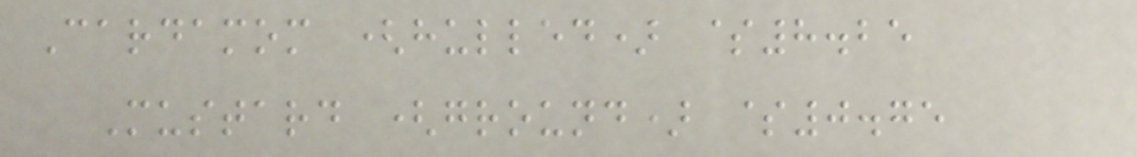Cardamom (hulled) $8.25
Mustard (ground) $0.75
